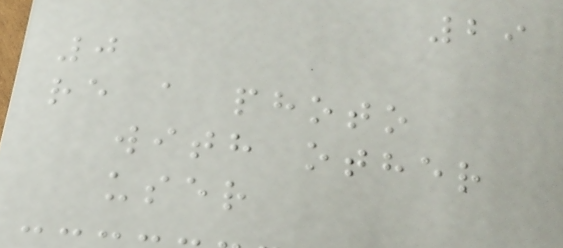29
0
re a photo
with other
user
